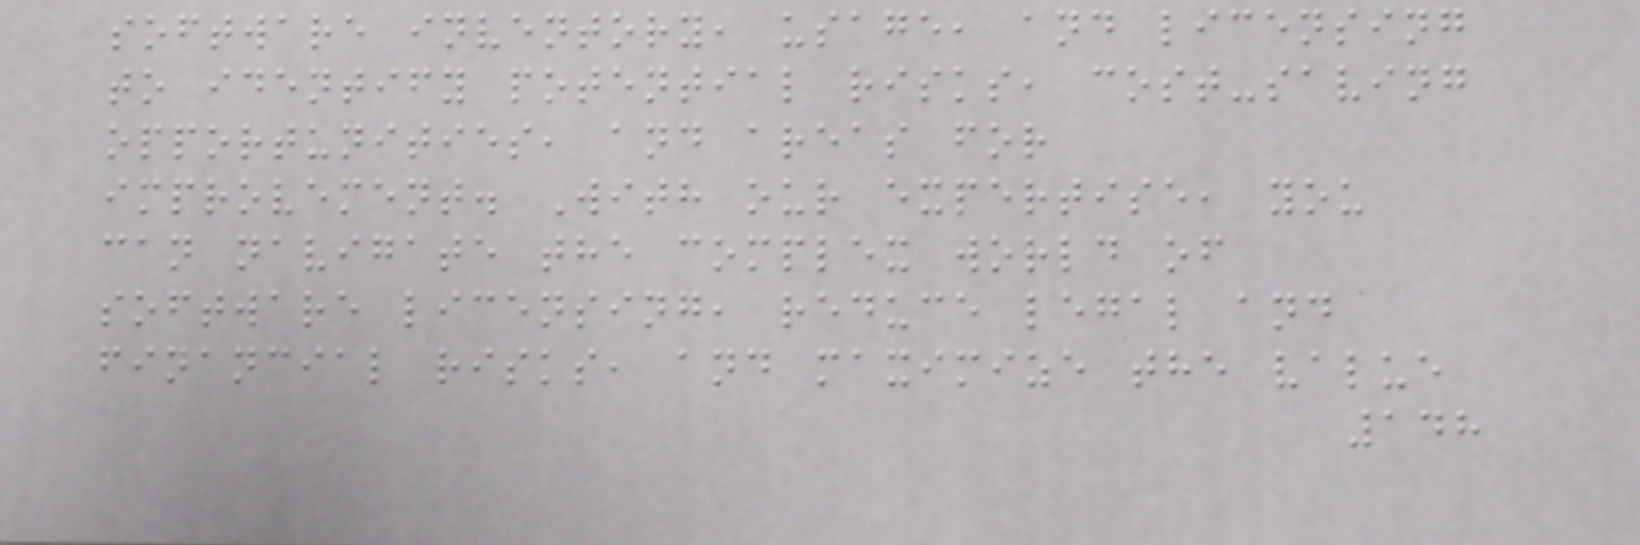software inventory, usage, and licensing
to identify potential risks, cost-saving
opportunities, and areas for
improvement. With our expertise, you
can navigate the complex world of
software licensing, reduce legal and
financial risks, and maximize the value
148
